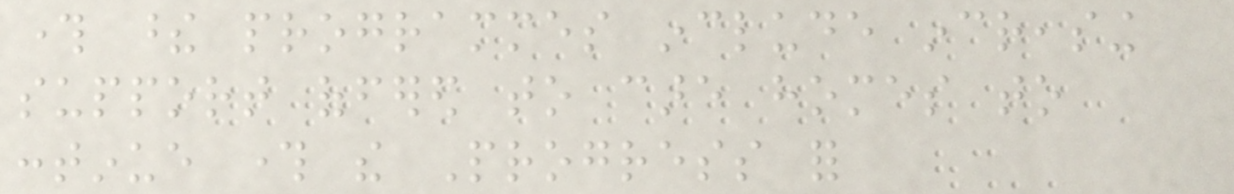through these programmes include increasing
support offered to care homes to
continue through the Progress for
